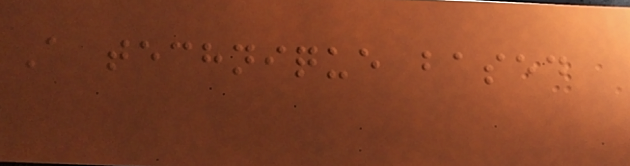A technique based
